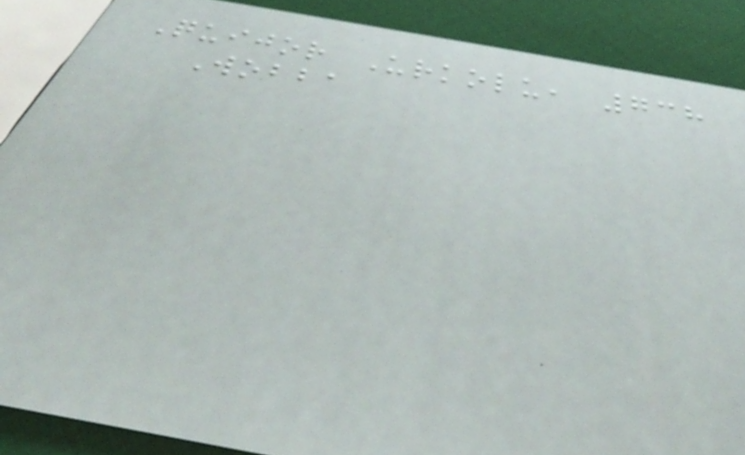Quijor Urkolu, 738
Wobba
